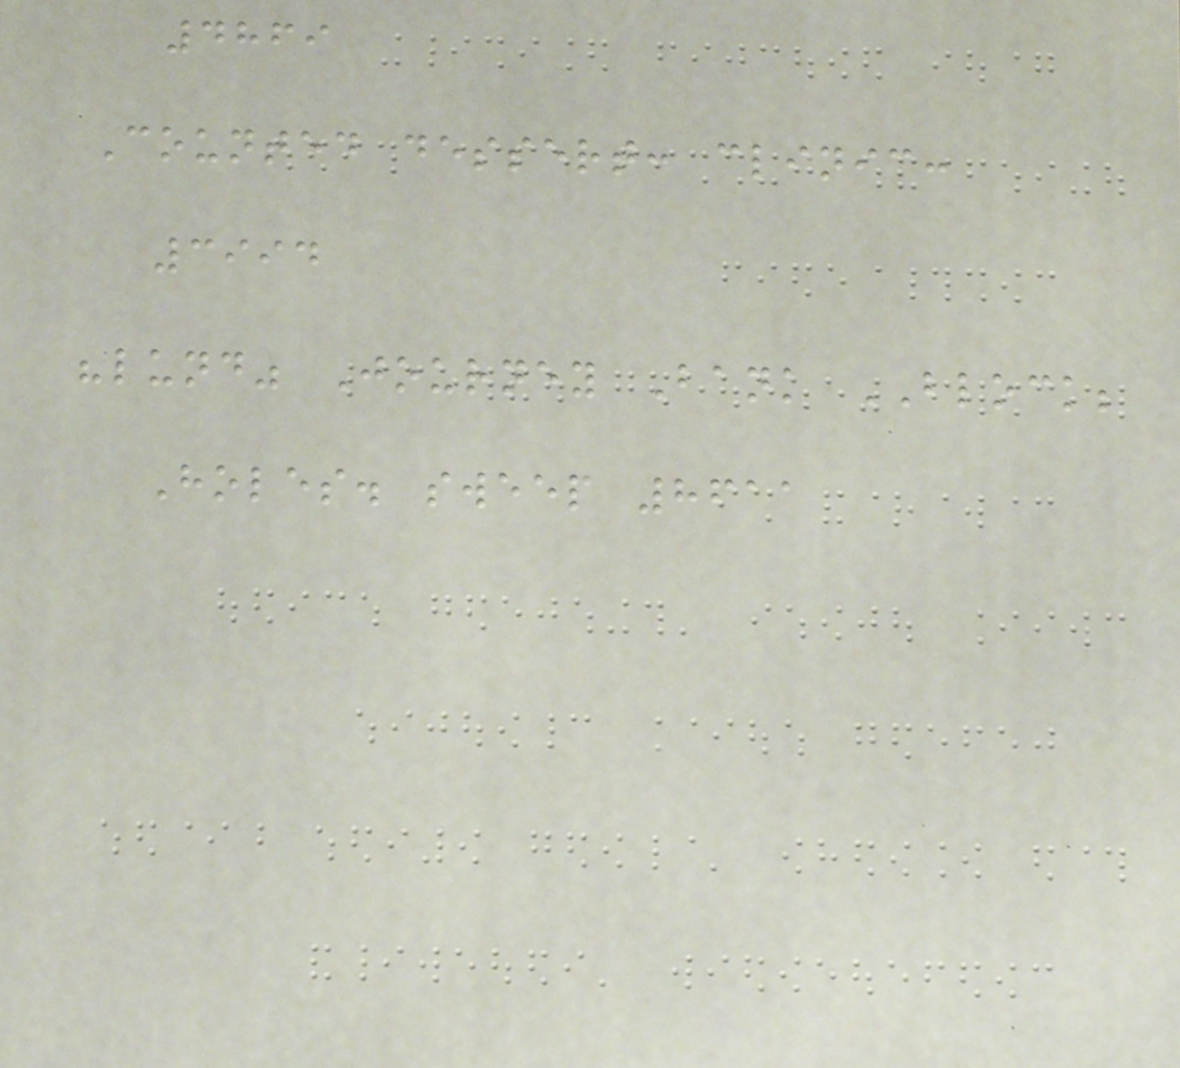4869
Counted dessert: clinic:
3994
"lund" Journey Bank BLOCK;
Holes. sweep 8611
